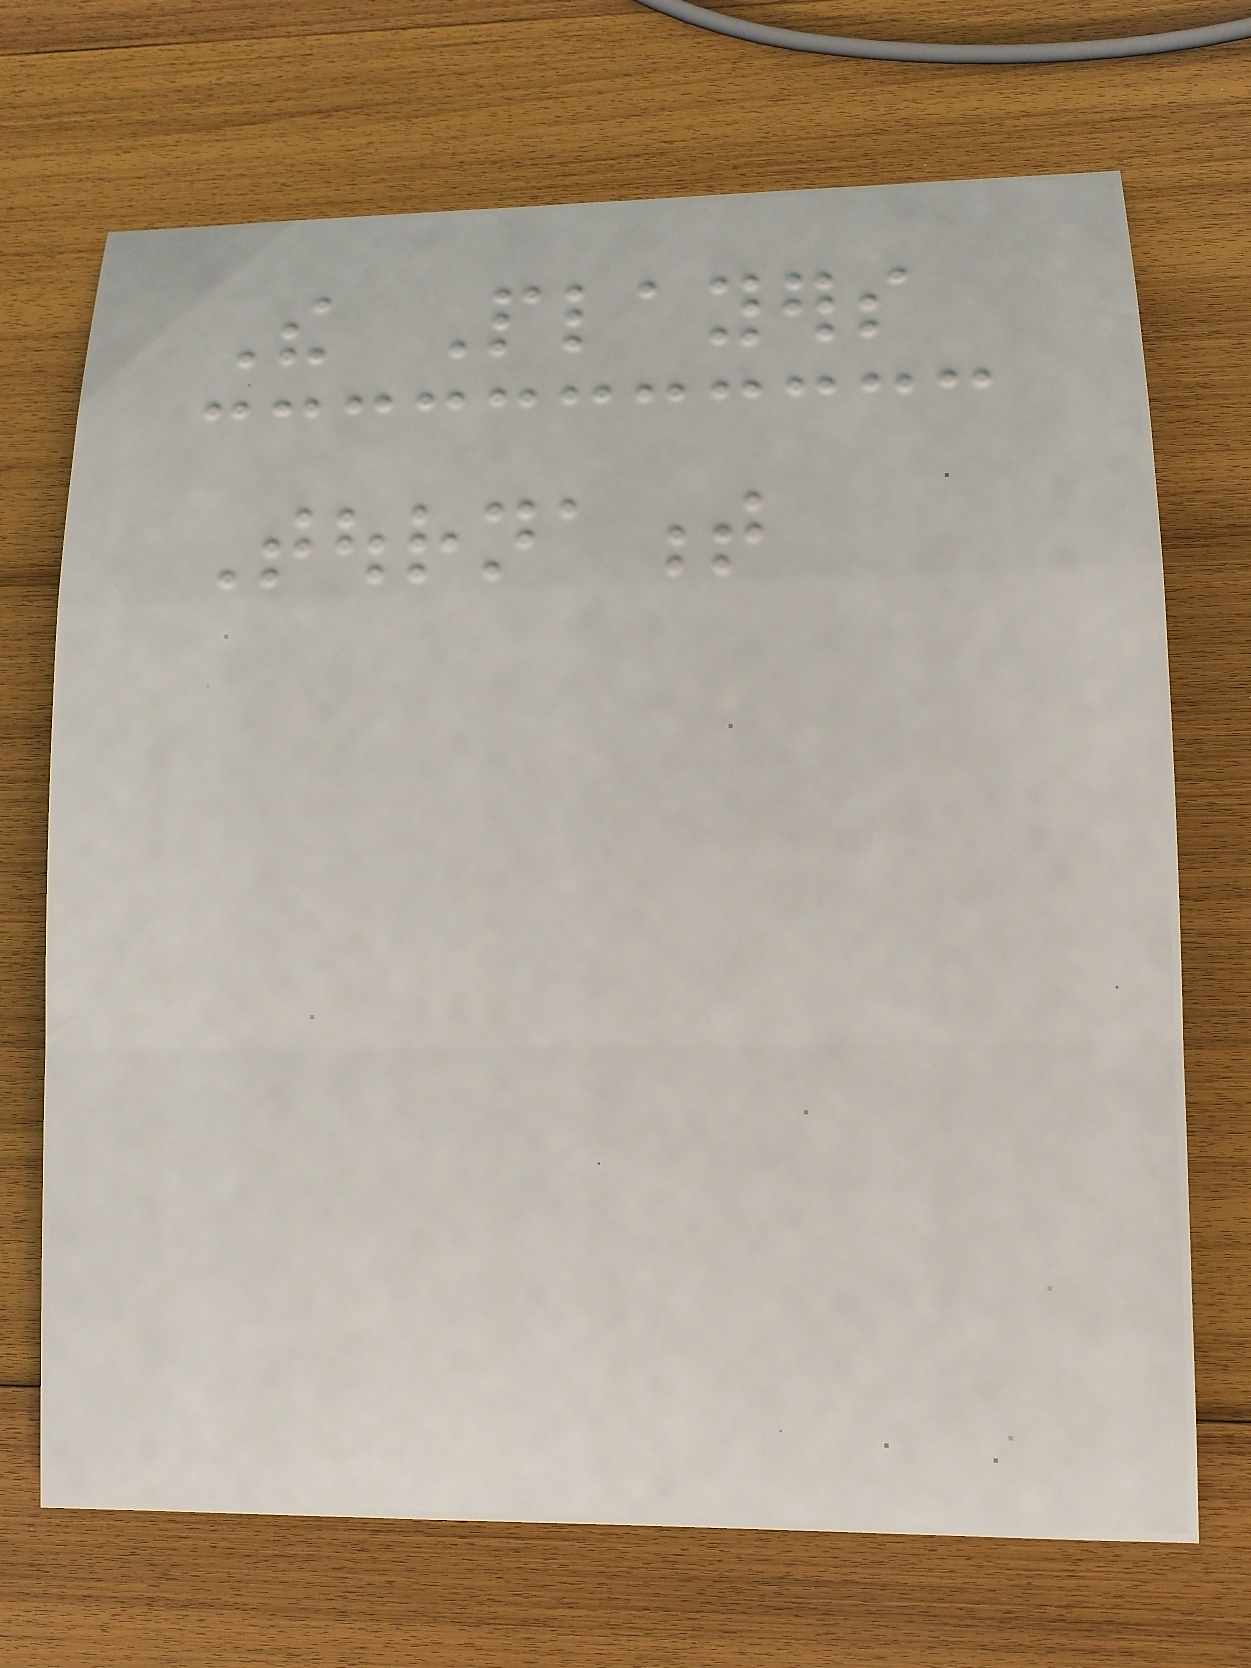The Players
Tournament
